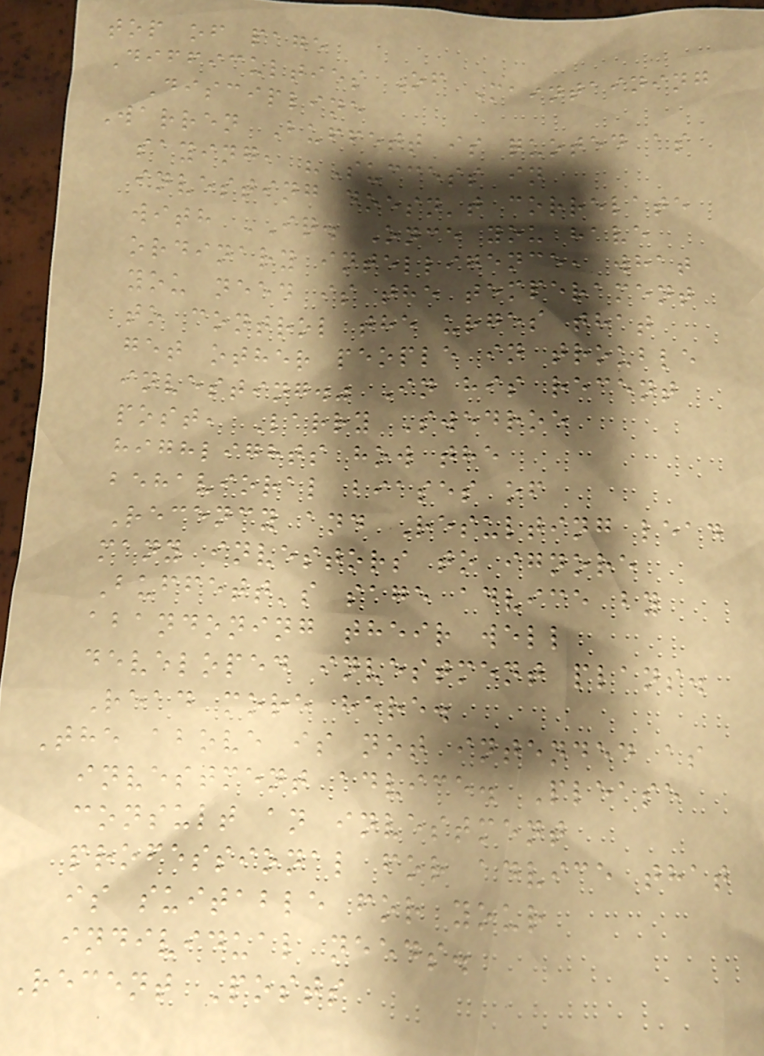top of page
Difficulties Of Maintaining
Discipline
Warren Buffett is quoted as
saying, "Success in
investing doesn't correlate
with IQ. Once you have
ordinary intelligence, what
you need is the temperament
to control the urges that
get other people in trouble
investing." In his recent
post, Larry Swedroe
highlights how the
behavioral biases of
Recency and Resulting lead
many investors to ignore
Buffett's sage advice by
abandoning their well
developed investment plans.
Read more here.
The above is not intended as
investment advice. Please
consult an investment
professional for advice that
is suitable for your
individual needs.
Recent Posts
